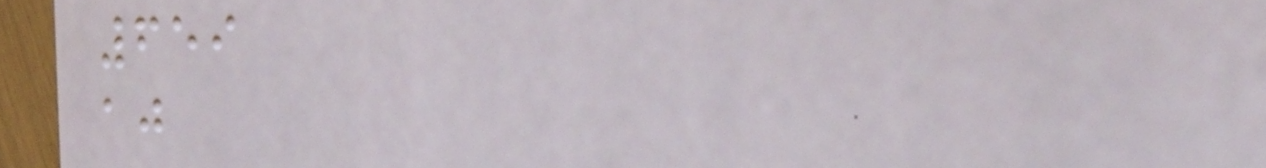659
aj
